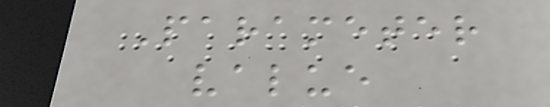Parameter
value
